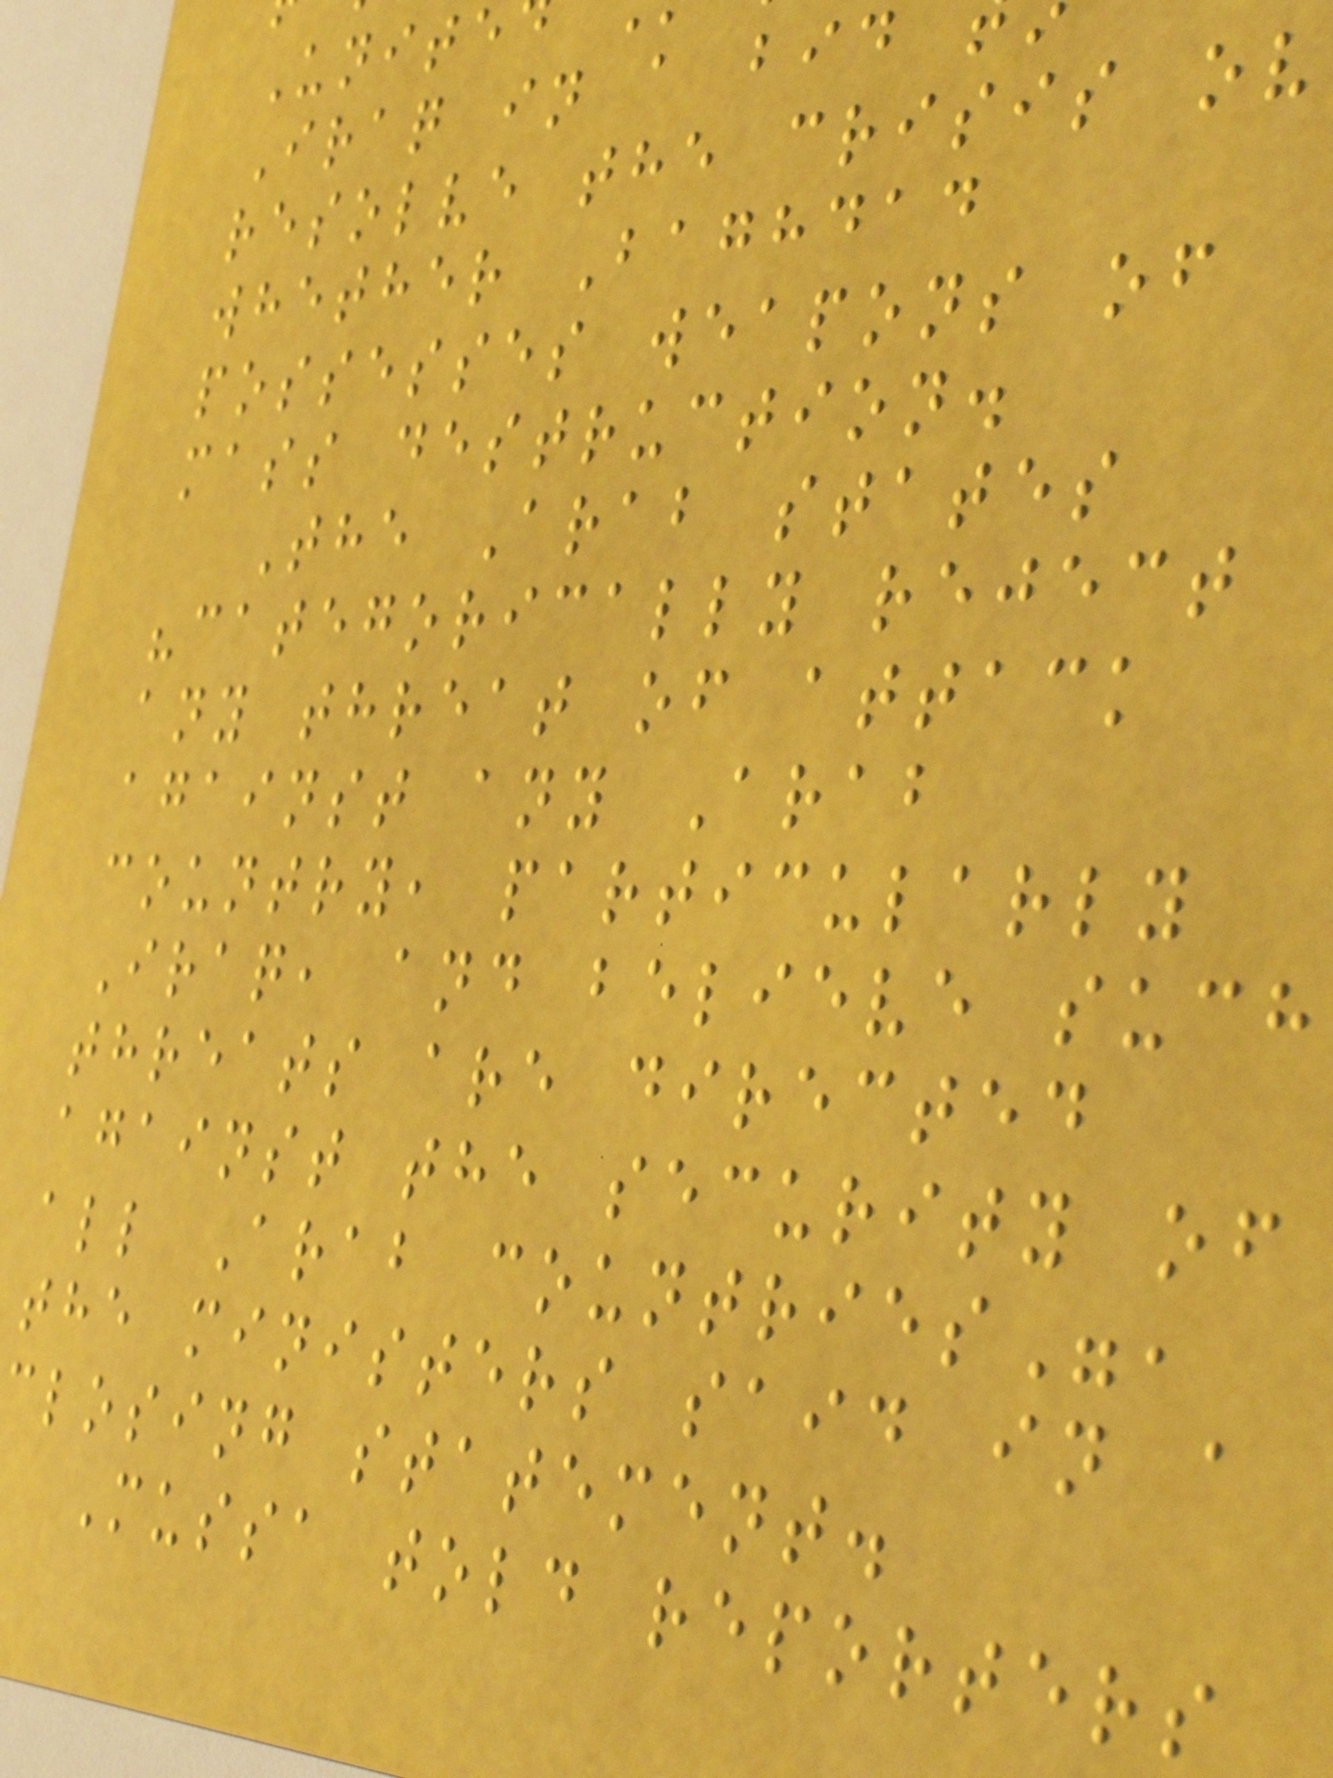Unite
Iraq in a bid
resolve the crisis ov
whether Baghdad
possesses weapons of
mass destruction.
The Arab states
"categorically reject
any threat of attack
against any Arab
country, particularly
Iraq, and believe such
threats are directed
against the security of
all Arab countries",
the ministers said in a
closing statement.
Mussa told reporters
